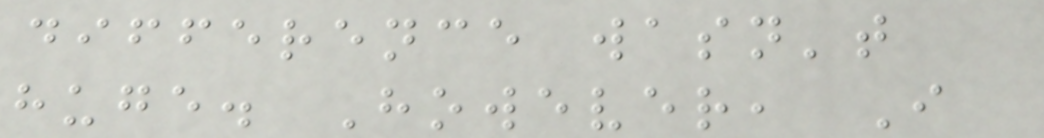difference wasn't
huge. However, I
